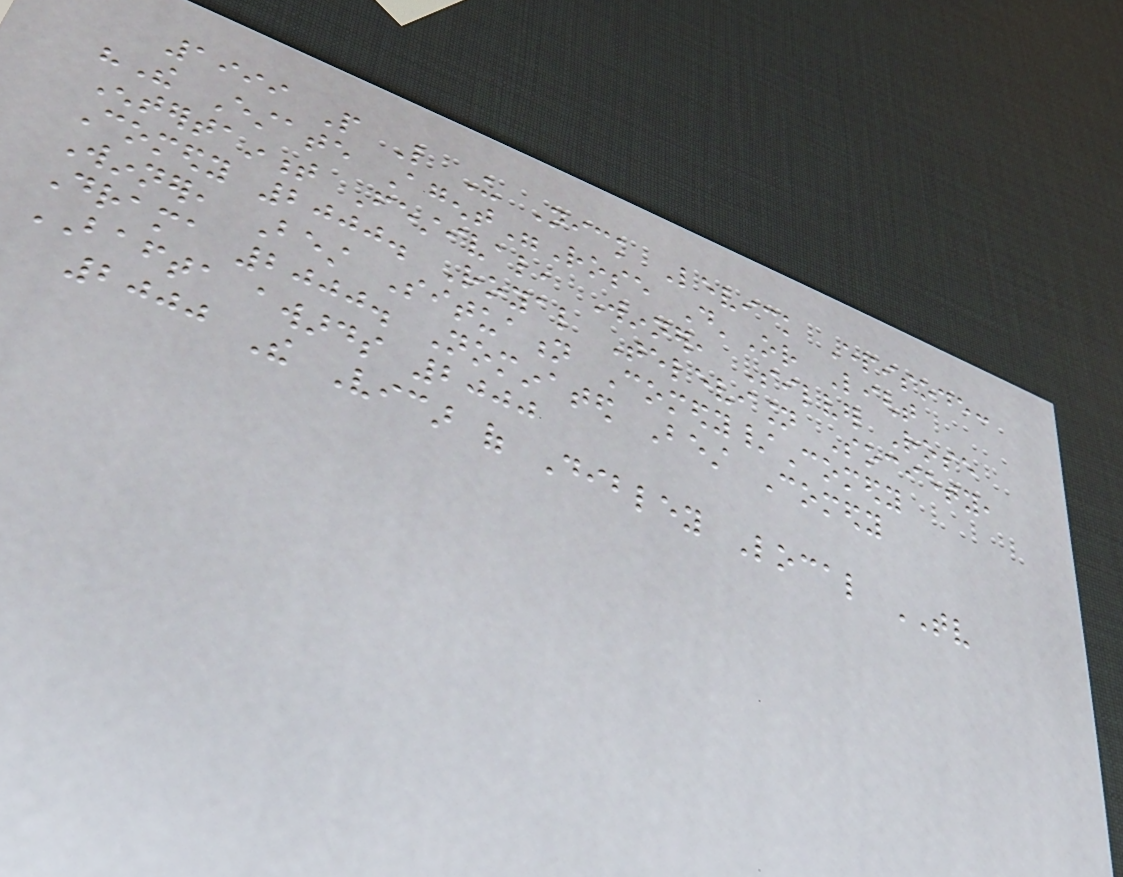1999 People Like Us Nick Levick Episode:
"The Estate Agent"Rose D'Or Light
Entertainment Festival, Winner, Silver Rose
Comedy 2000. Royal Television Society,
Winner, Best Situation Comedy/Comedy
Drama 2000. Nominated Best Comedy
BAFTA awards 2000
2000 The Vicar of Dibley Local TV
